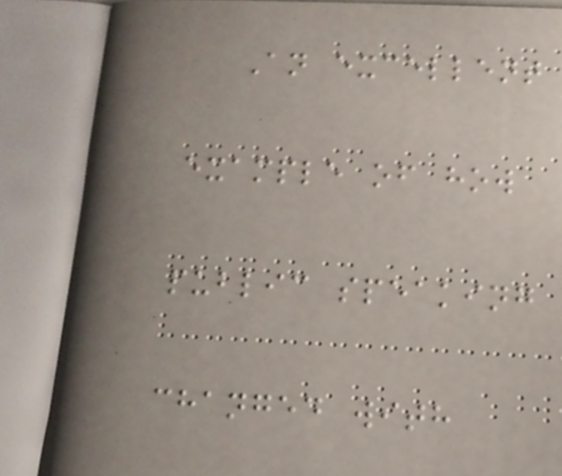An excellent
example of how
public speaking
changed with
